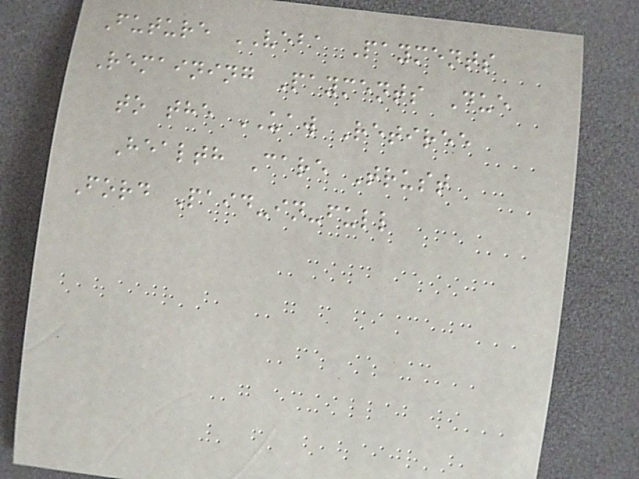Future VEBA Payments
Remaining Payments Due
to the UAW Retiree
Health Care Trust
Ford Paid-in-full
